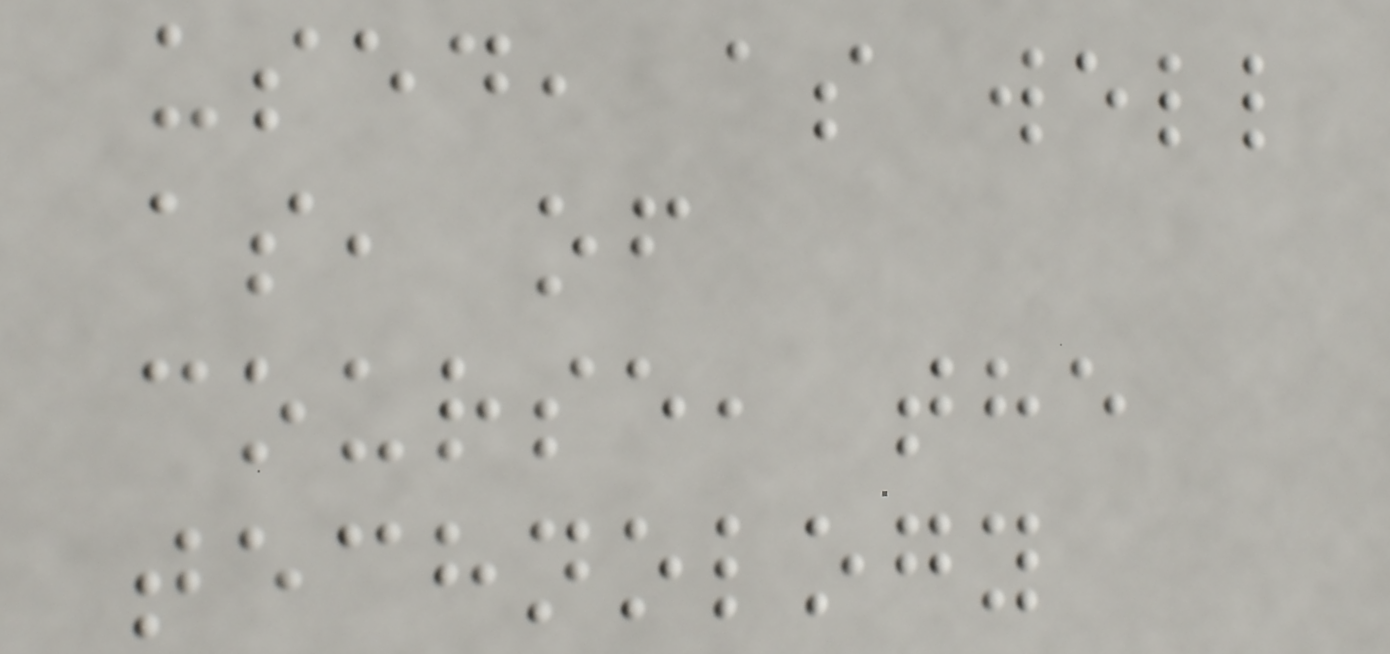used, as well
as, of
course, the
technology
